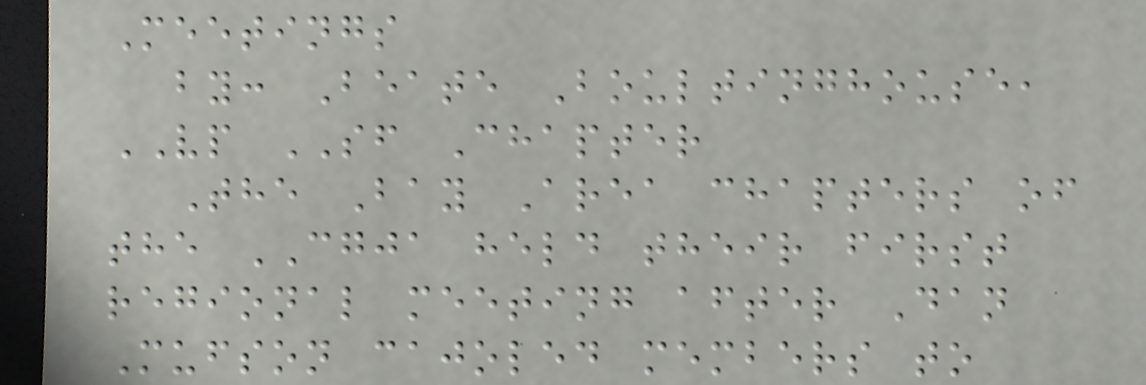Meetings
by: Beate Boultinghouse,
VP SF Chapter
The Bay Area chapters of
the CGJA held their first
regional meeting after Dan
Mufson cajoled members to
